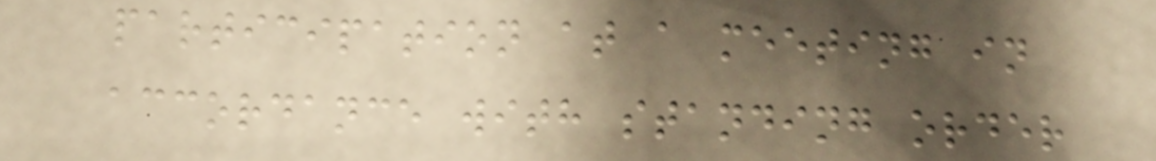participation at a meeting in
accordance with standing order
